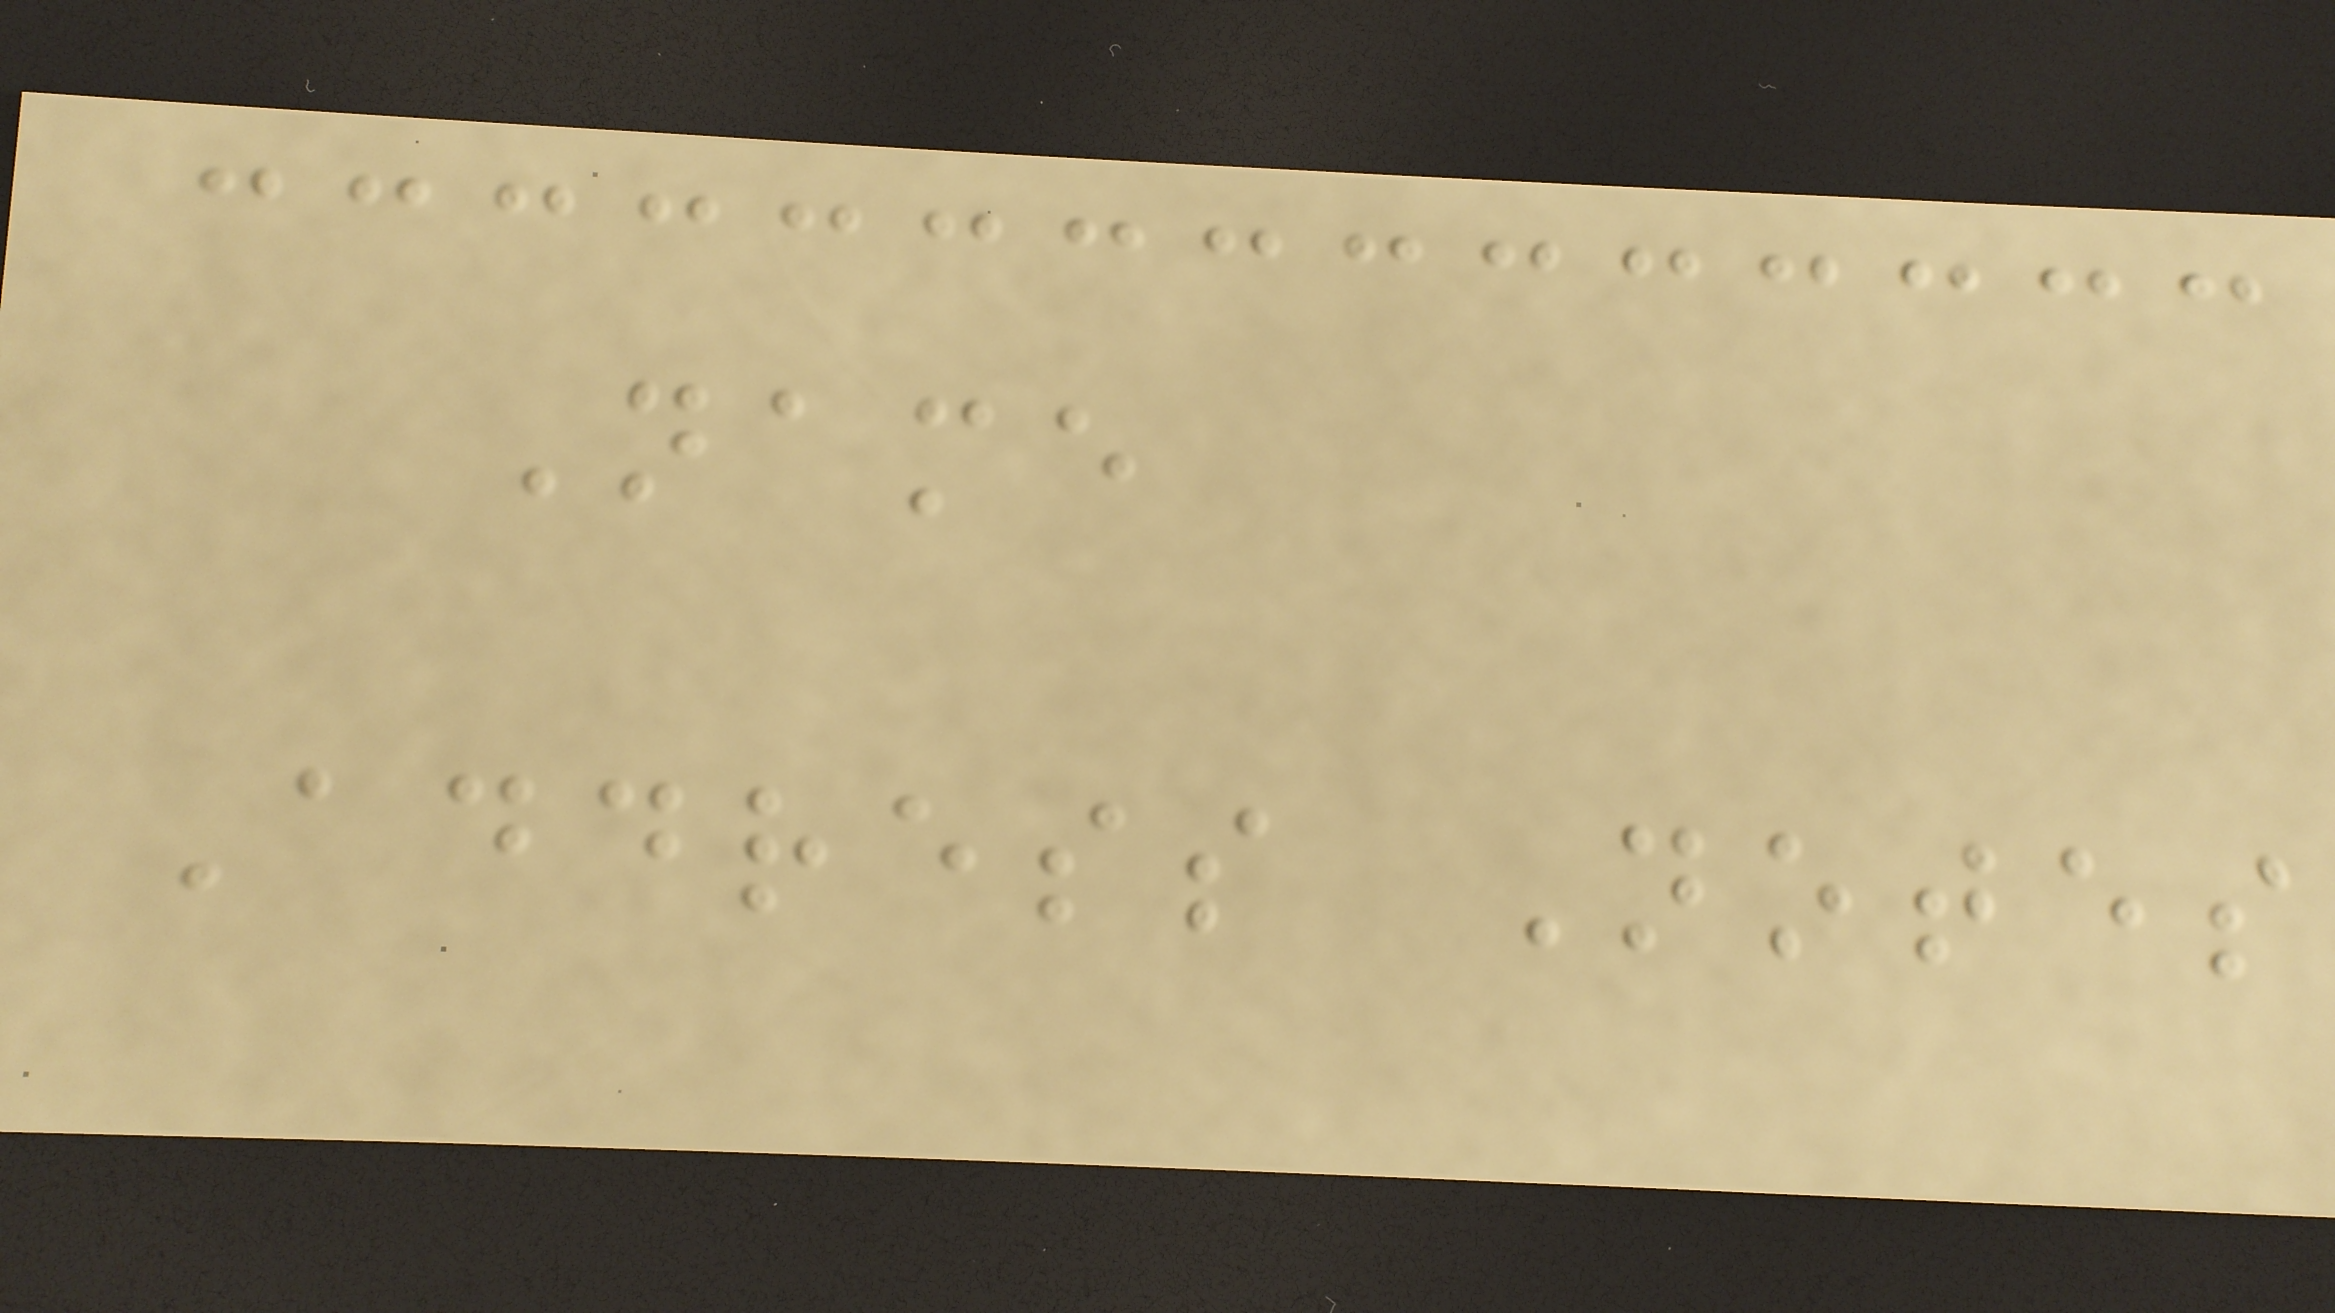Name
Address Notes
